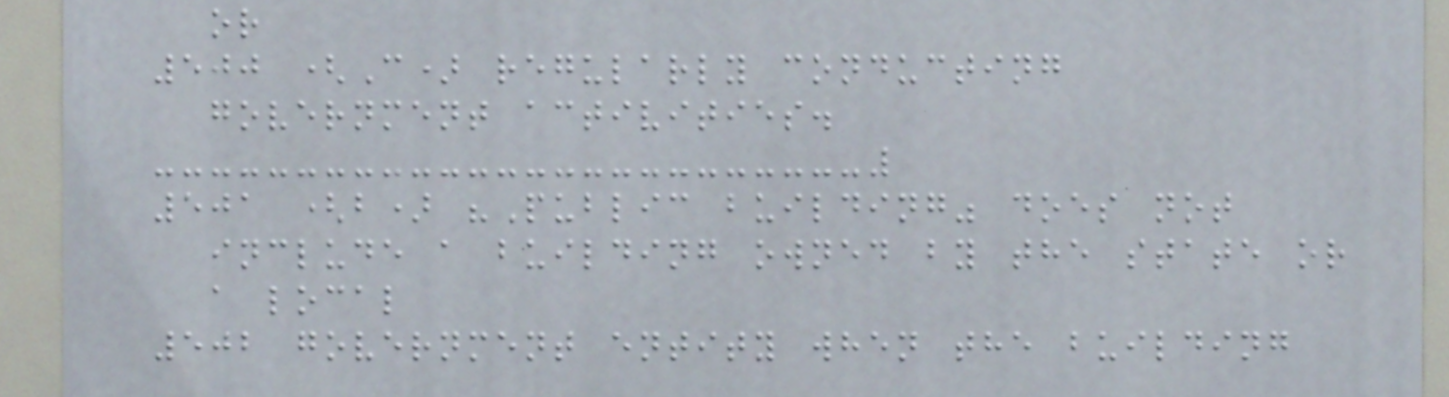or
500 (C) regularly conducting
government activities.
501 (b) "Public building" does not
include a building owned by the state or
a local
502 government entity when the building
